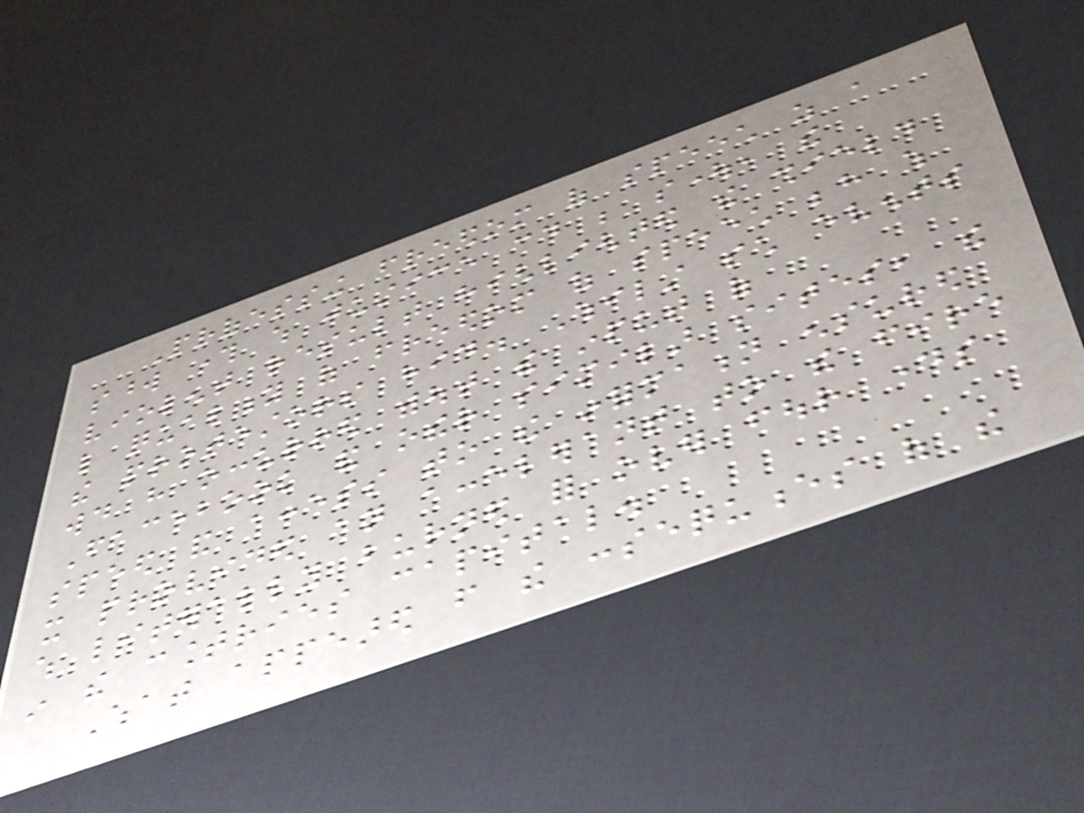Professing freedom of speech as a
sword through which justice could be sought, the
violent result highlighted the shield
like quality of freedom of speech behind which
the protestors hid. Whilst such events
would have occurred without the input of
Facebook and other similar sites, the
speed and access to the information ensured
it provided an accelerant to the fire
which literally burned for over four days
in the countries capital.
What appeared from the consequences of the
